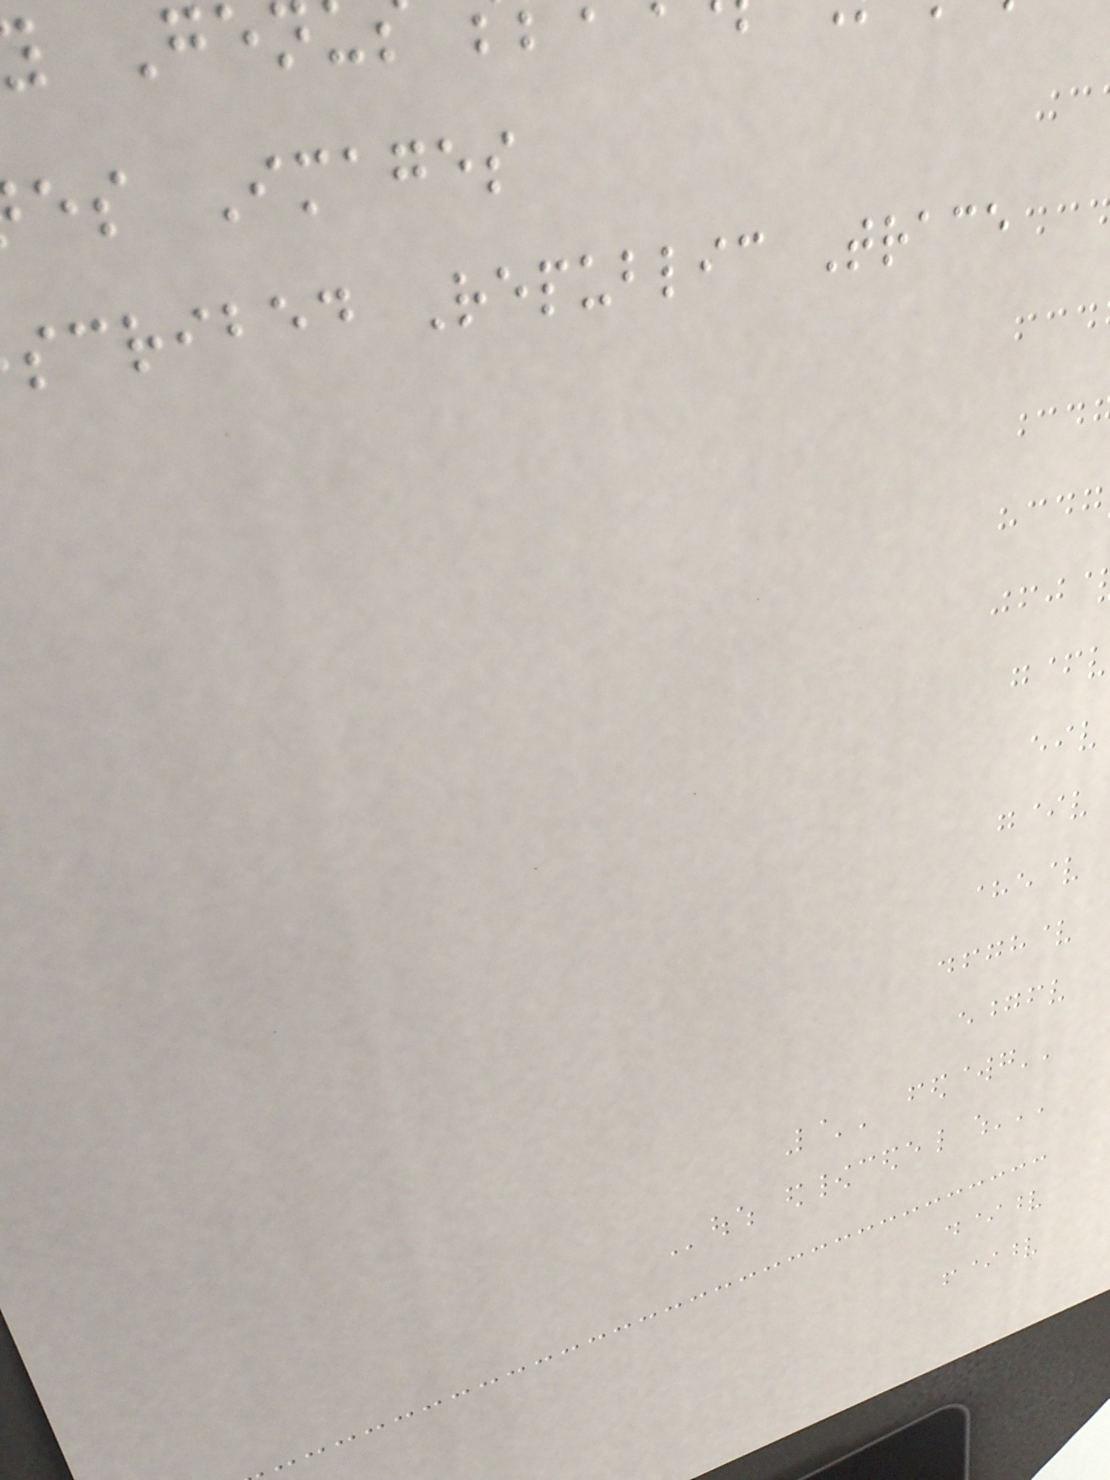es Images
scribed Republic Trace
